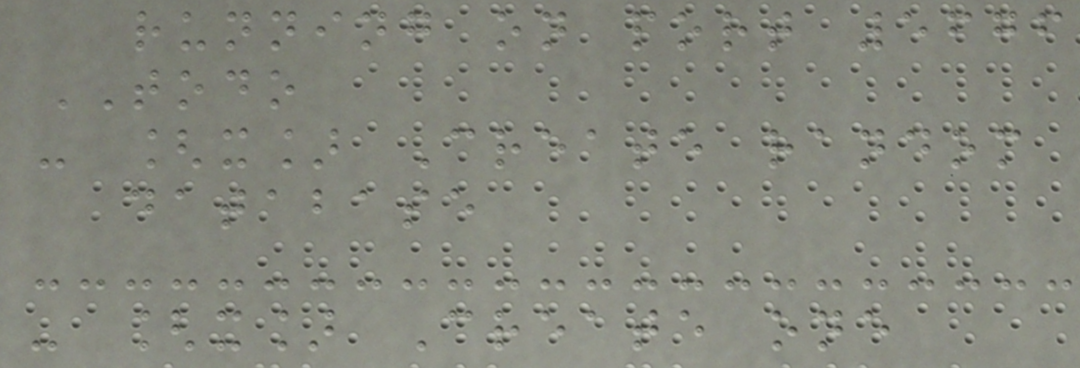running on port 5676
TODO
- [x] Create random
database
- [x] Create one
